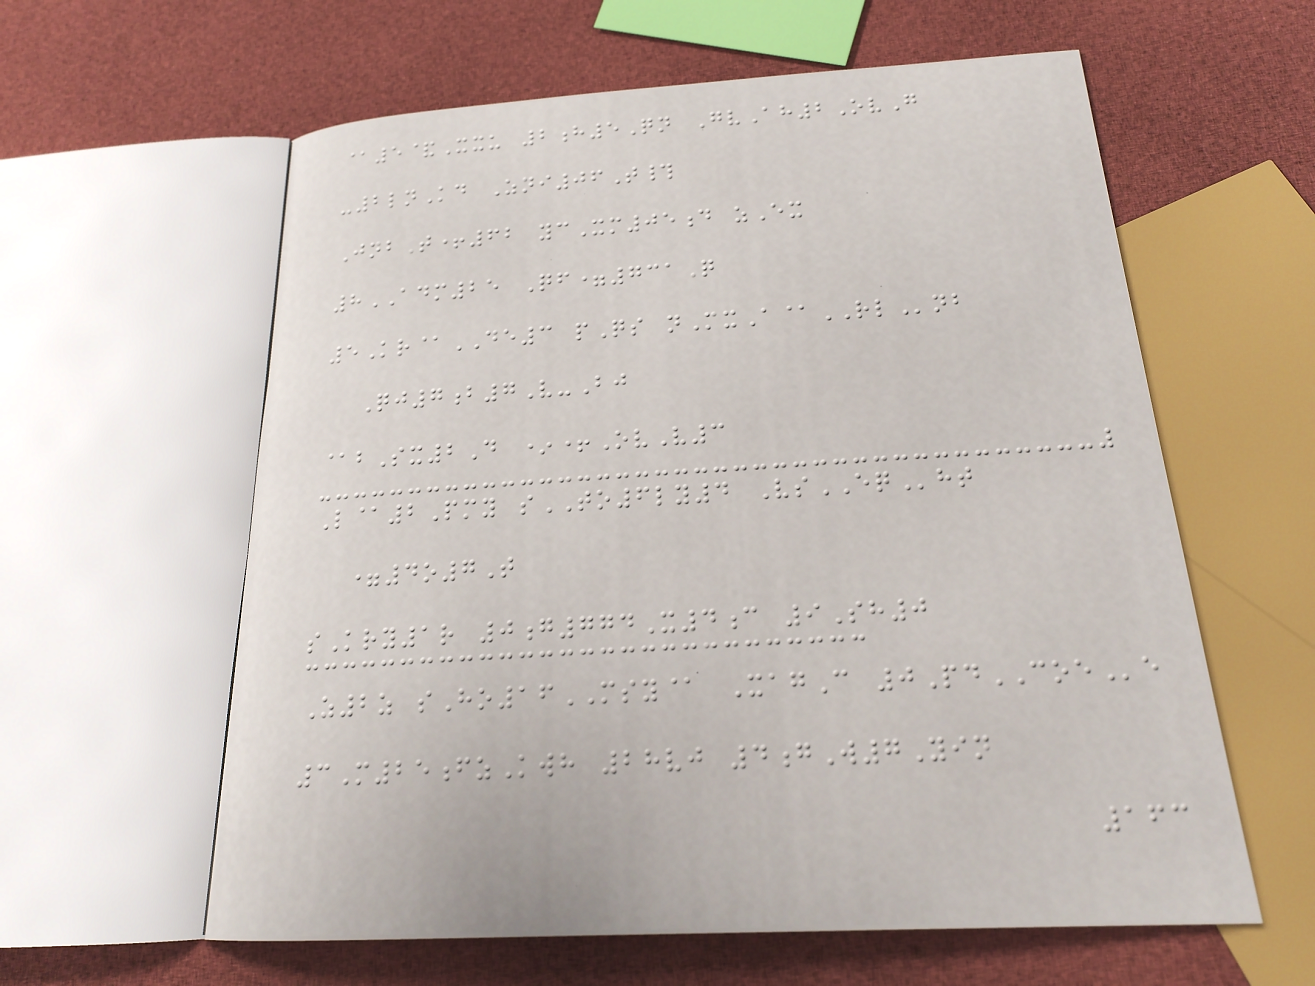@5&Xxu 2h5Qn GvAh2OvG
-2lnKd Zni06T#
JnbT+62 ycXm05d zEx
8ADM25 Qf=731Q
5Kr@DE3 pQs nMxA@RLnb
Qj7b7V-Bj
@bSx2D *+OvV3
L@2Pmy sTO6ly4 VsEQht
=4o7T
sKry1r 0g774X4c 9Sh0
Z2z sHo16MSY@ XagC 0PdCOEe
3M25fzKwh 28vj 4gW7Yin
163
